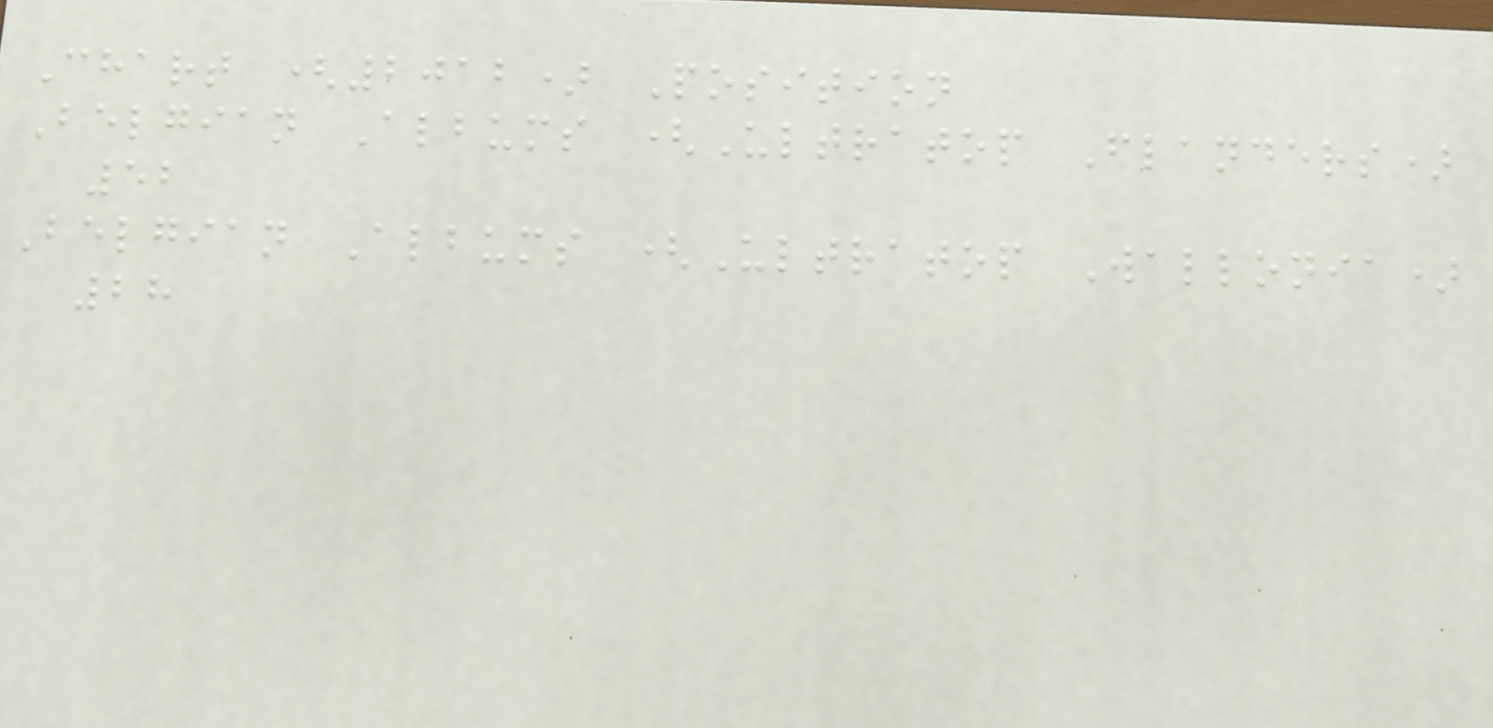Chart (2012) Position
Belgian Albums (Ultratop Flanders)
52
Belgian Albums (Ultratop Wallonia)
28
